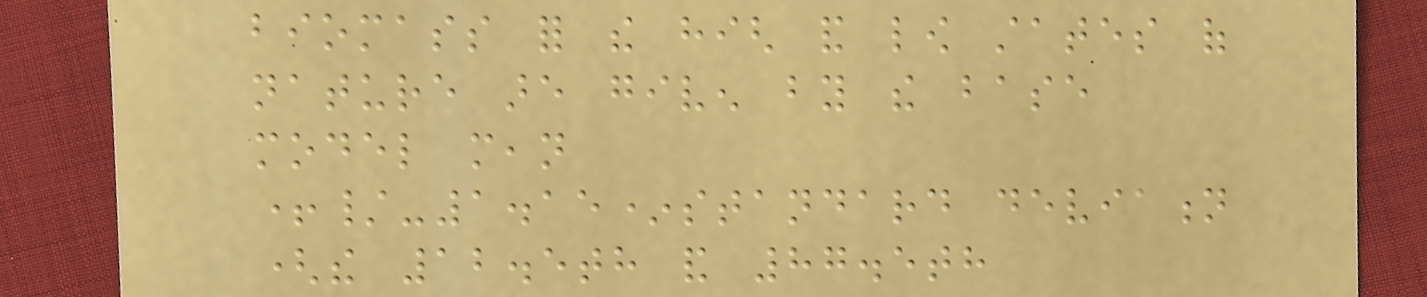biomass for the high and low states of
nature are given by the base
model mean
+/-1.15*standard deviation
(the 12.5th and 87.5th
